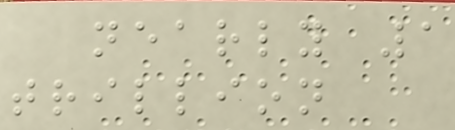nearly 1
trillion
